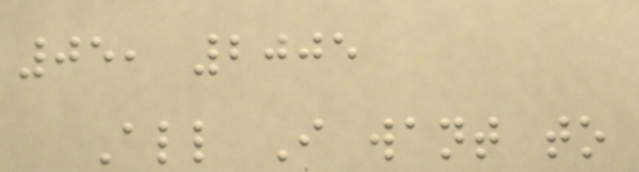05, 2005
All I want to
